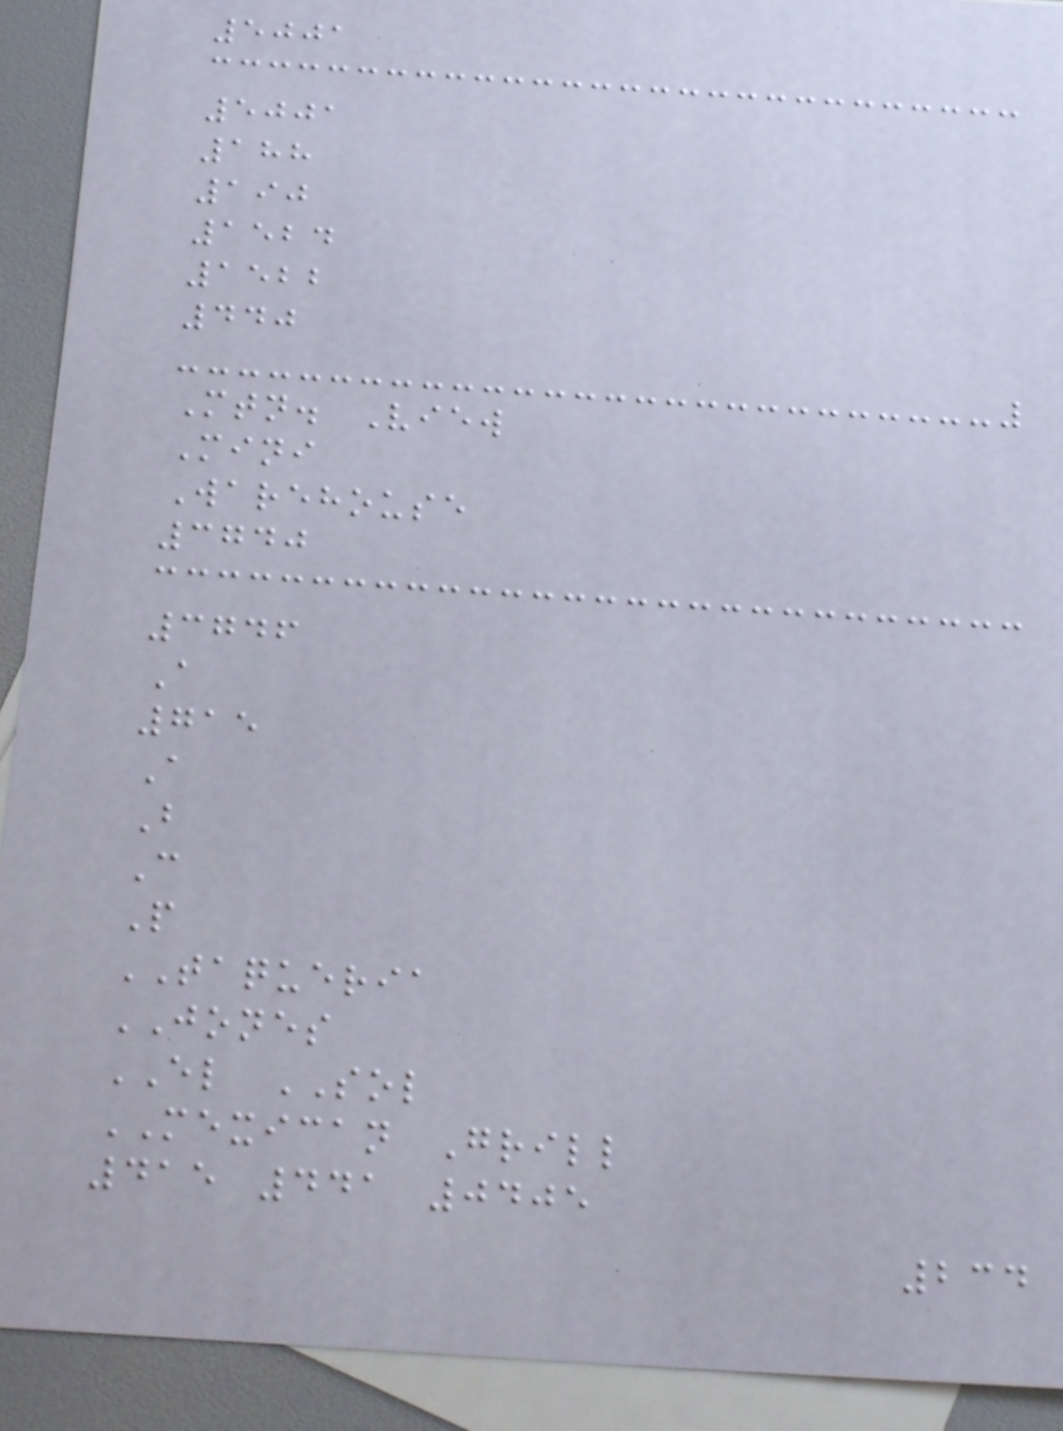5001
5001
188
190
1524
1522
440
Mtn. View
Mini
Warehouse
3740
3746
A
715
A
B
C
P
TAQUERIA
JONES
EL SOL
MEXICAN Grill
415 441 0405
234
